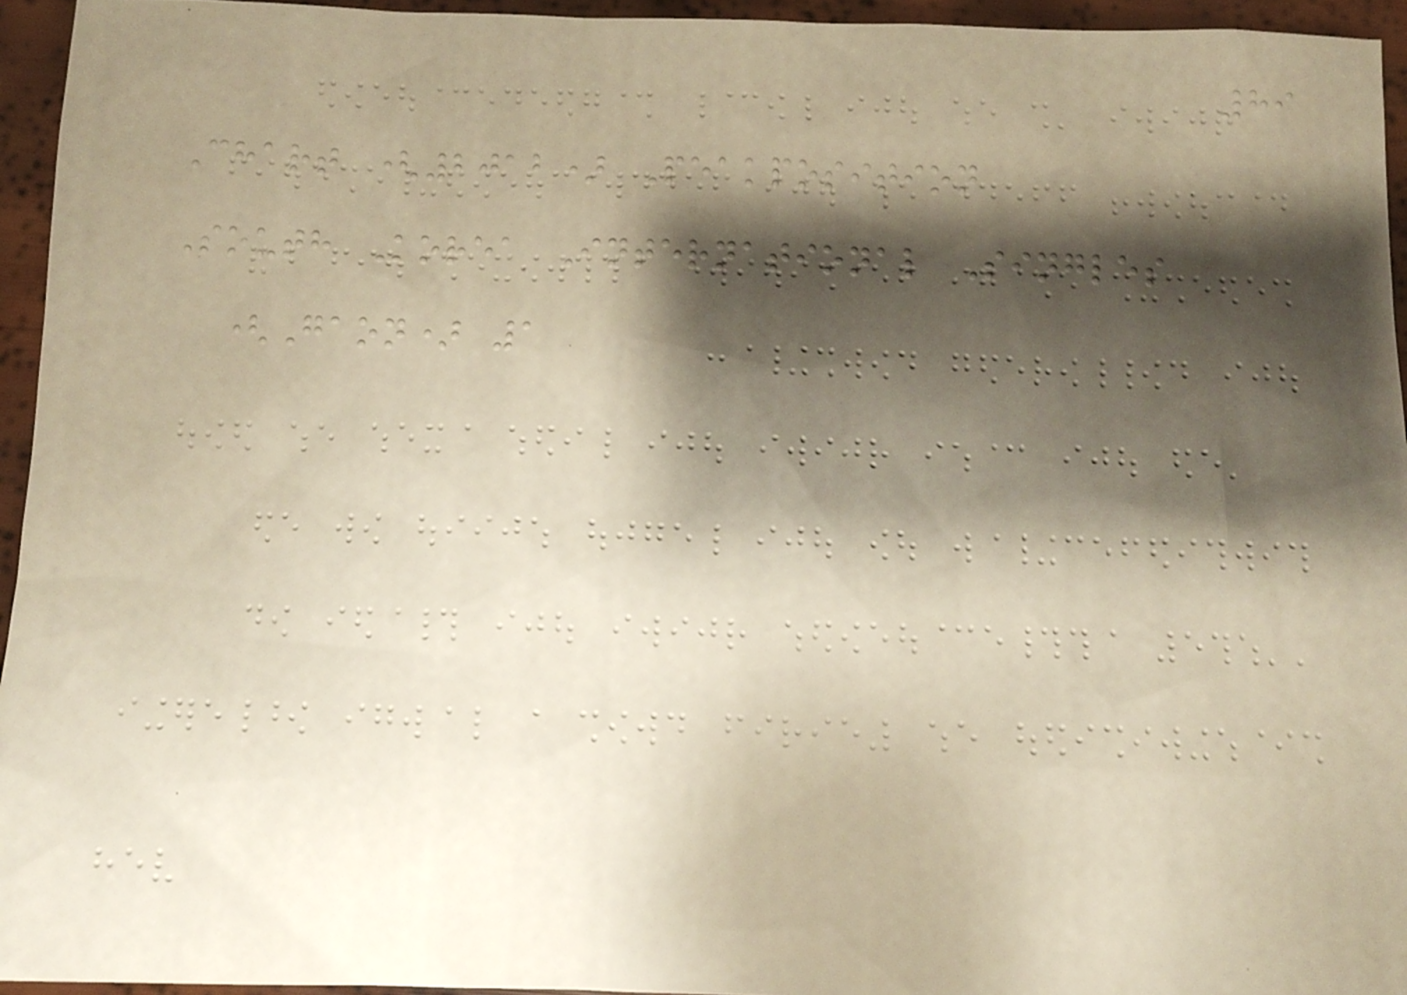89
Chart (2012) Peakposition
South Korea International Singles
(Gaon) 1
